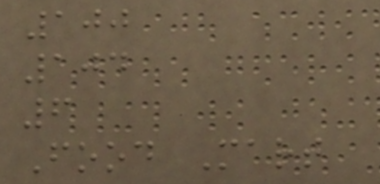100
104
6
Food Mart
